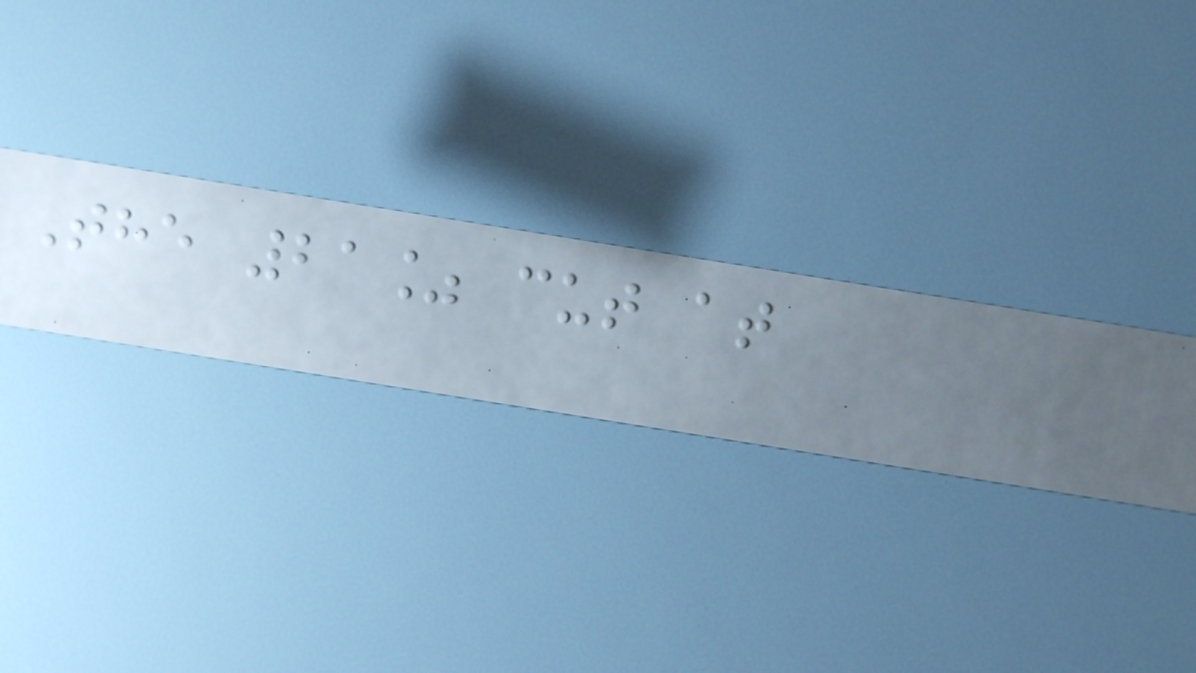The 21% cut at
